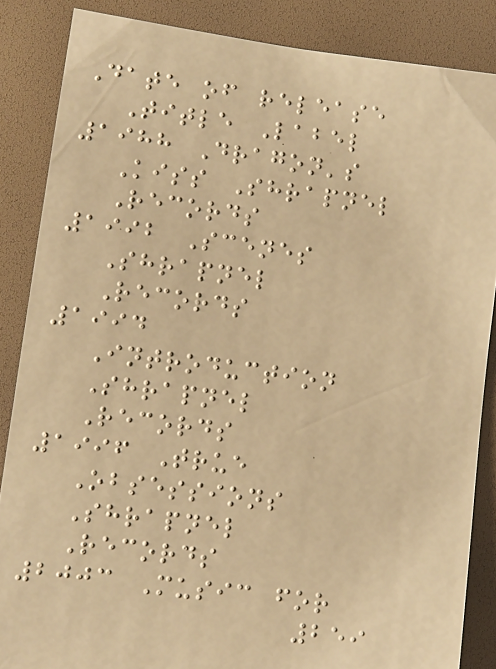Date of release
Title Label
1988 Dragon's
Kiss Shrapnel
Records
1992 Scenes
Shrapnel
Records
1994
Introduction
Shrapnel
Records
1996 True
Obsessions
Shrapnel
Records
2003 Music for
259
